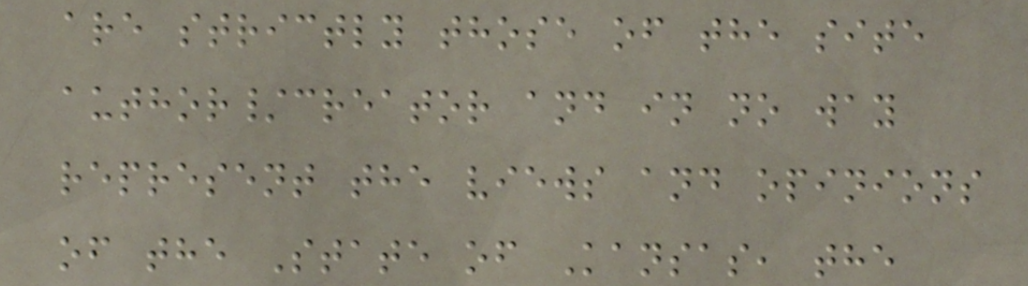are strictly those of the site
author/creator and in no way
represent the views and opinions
of the State of Kansas, the
